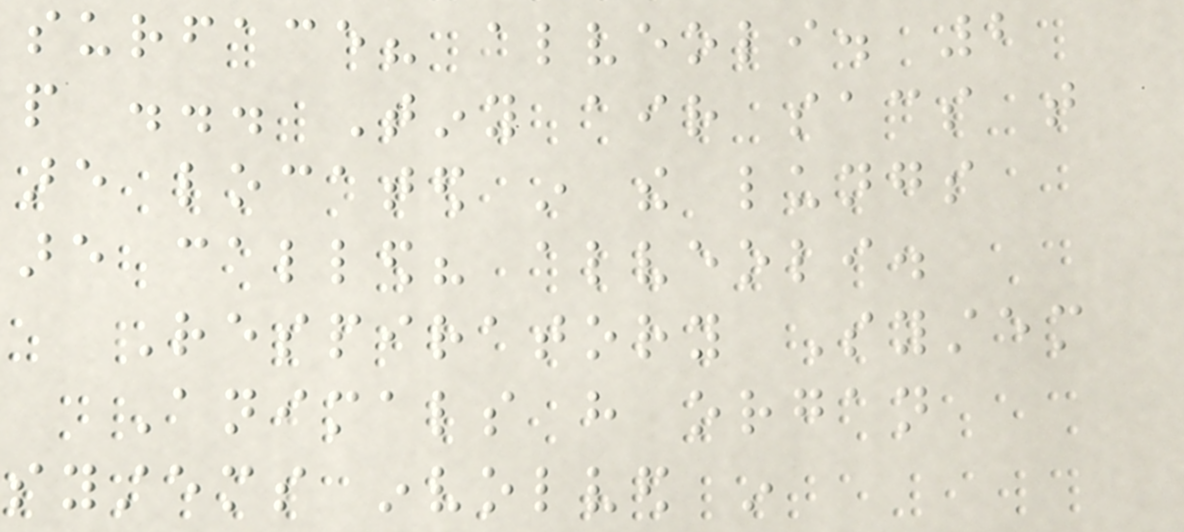surface? alveoli. 2
people ... Tiny air sacs that
are located in the lungs
are called? alveoli.
Respiratory System
Animals have organ
systems involved in
